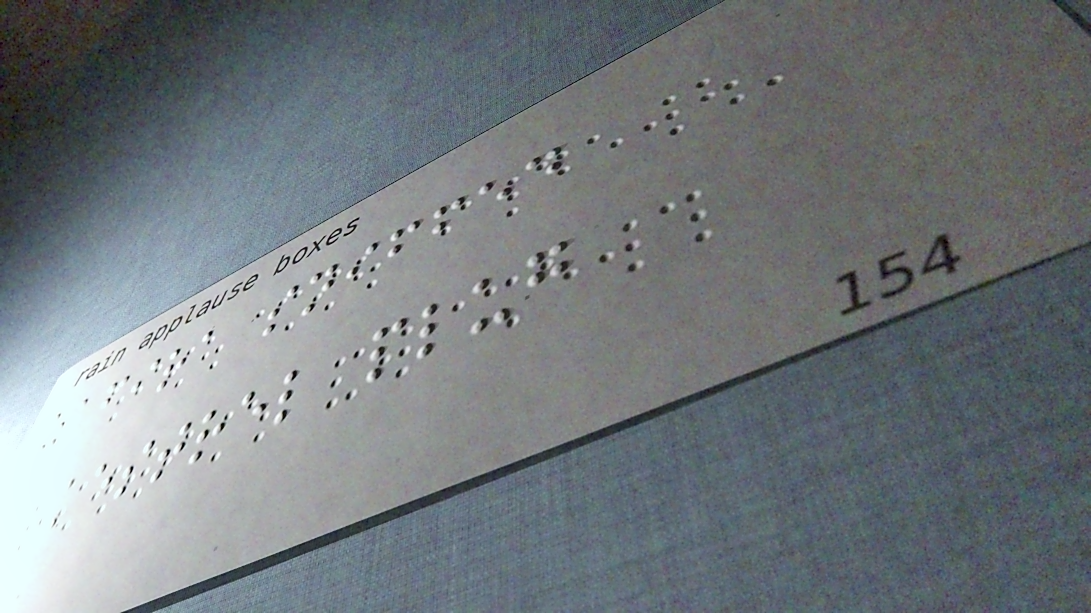zafira sniffed
kestrel plug
